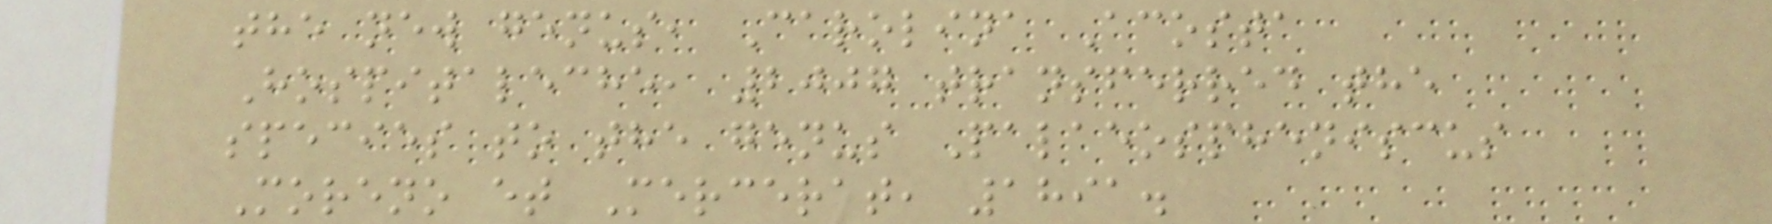the new genus, Carolina Acosta
Hospitaleche, 2007 transferred the
species to the genus Palaeospheniscus
Moreno et Mercerat, 1891.
